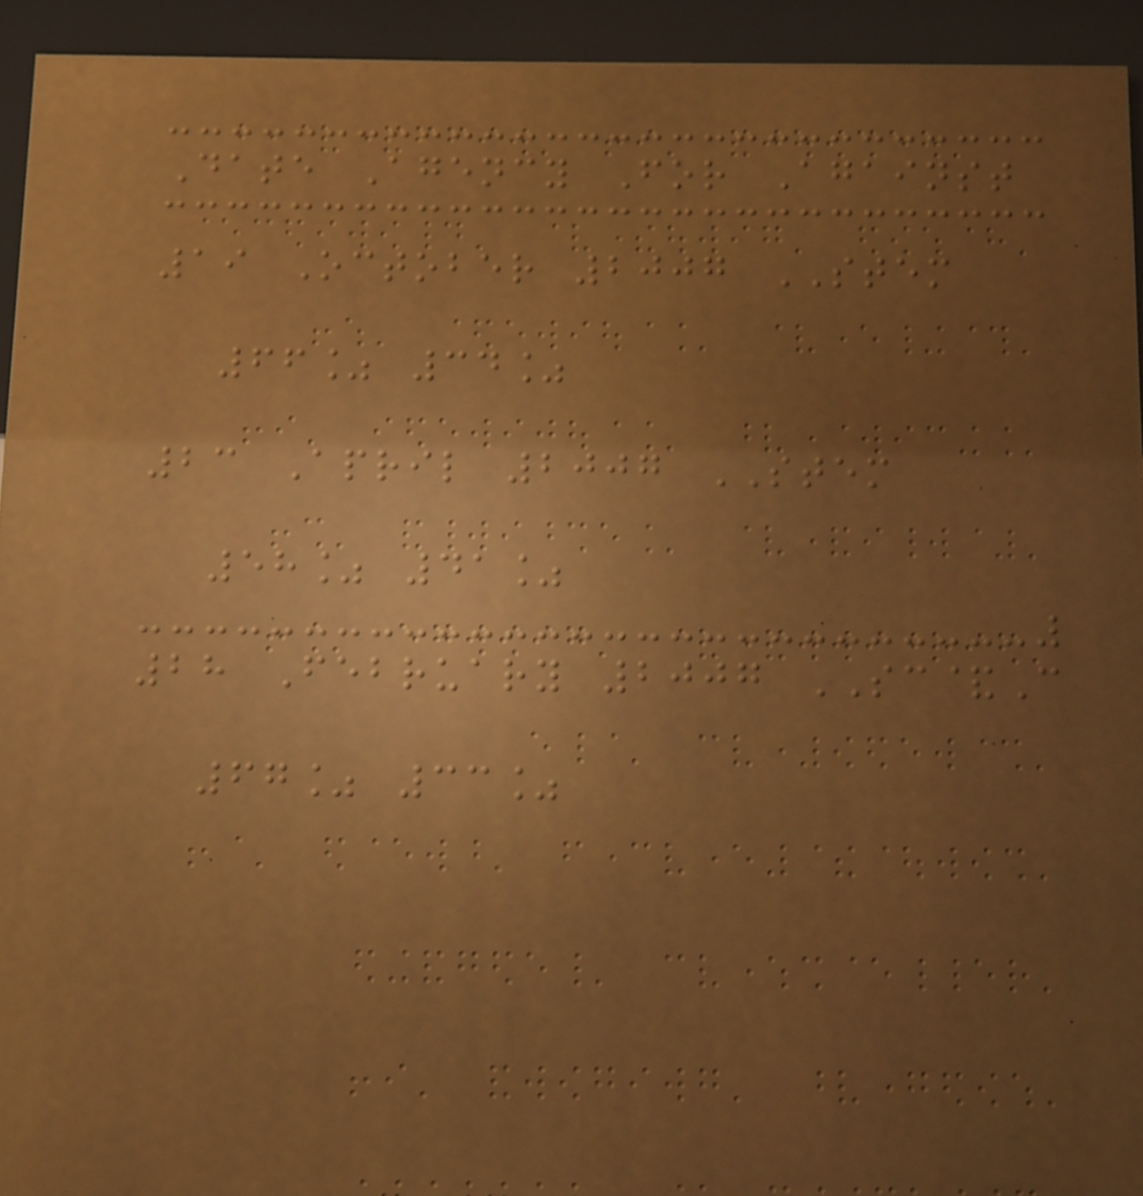Date Agency For Against
19 October 2007 STEM
66% 34%
23 April 2007 STEM
58% 41%
28 February 2007 SC&C
67% 33%
